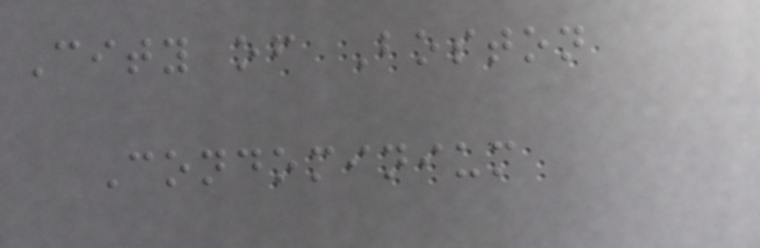City of Boston
Condominium
